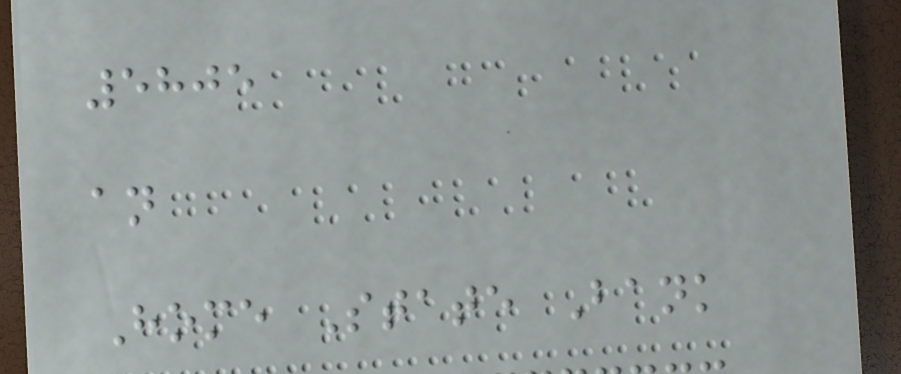5805
an
Home State Bank
